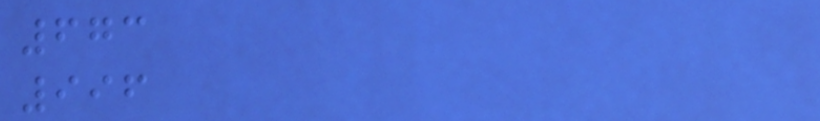673
996
